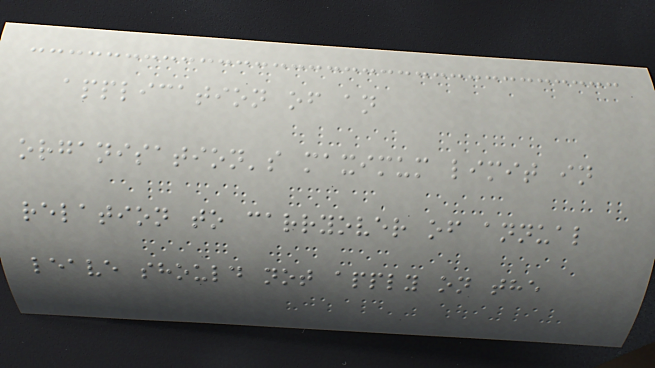application of an
organisation's maximum limit in
relation to carryover of annual
leave should not apply on the
